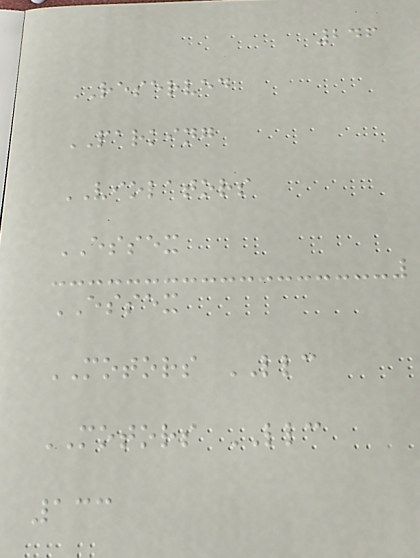246
RESERVED
PARKING
VIOLATORS
ESSEX
ESSEX
MOTORS LLC
MOTORS LLC
133
